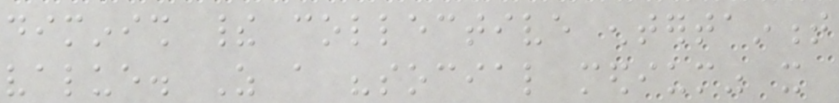diminish their collective entertainment
value. As a "social medium" it
